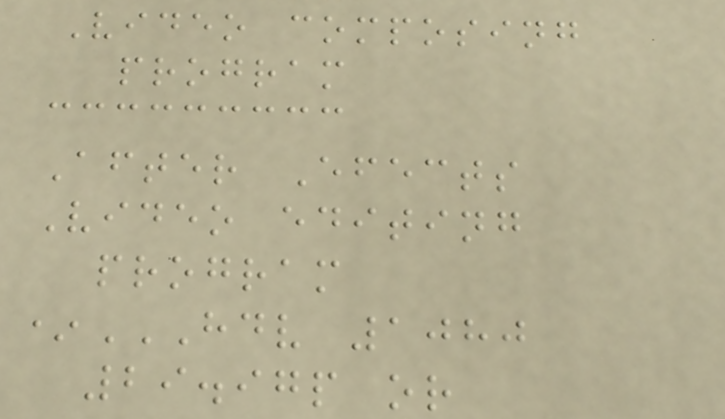Video composing
program
After Efects
Video editing
program
*HDV 1080
29.97P OR
